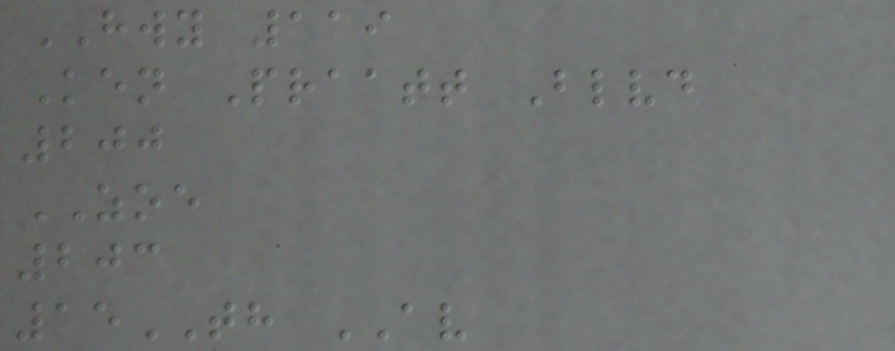HWY 119
Ken Praatt Blvd
200
ZOE
203
15TH AV
